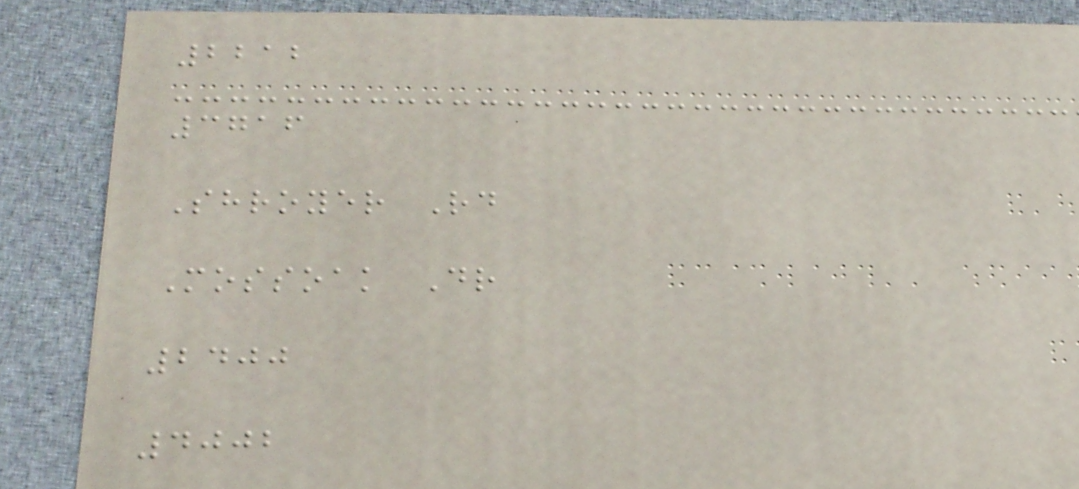2212
3716
Shroyer Rd
Mossoak Dr
2400
4002
